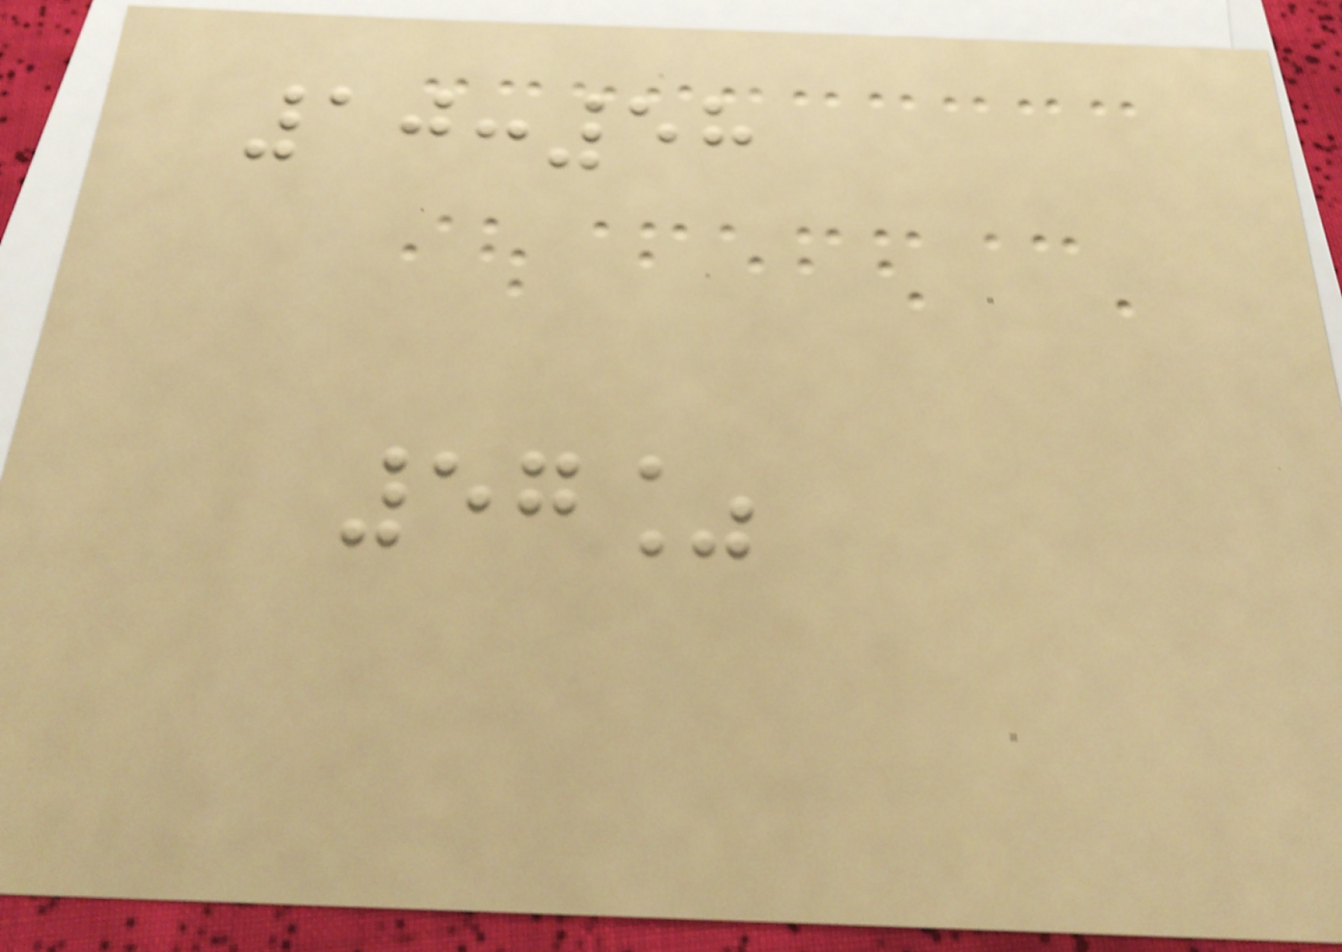10:58
57%
